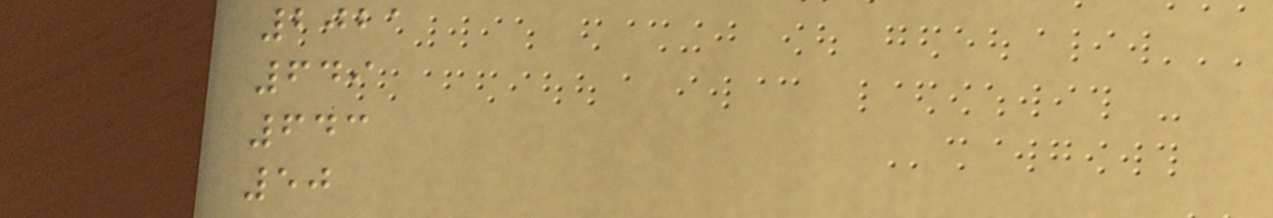2021
649
643
50
